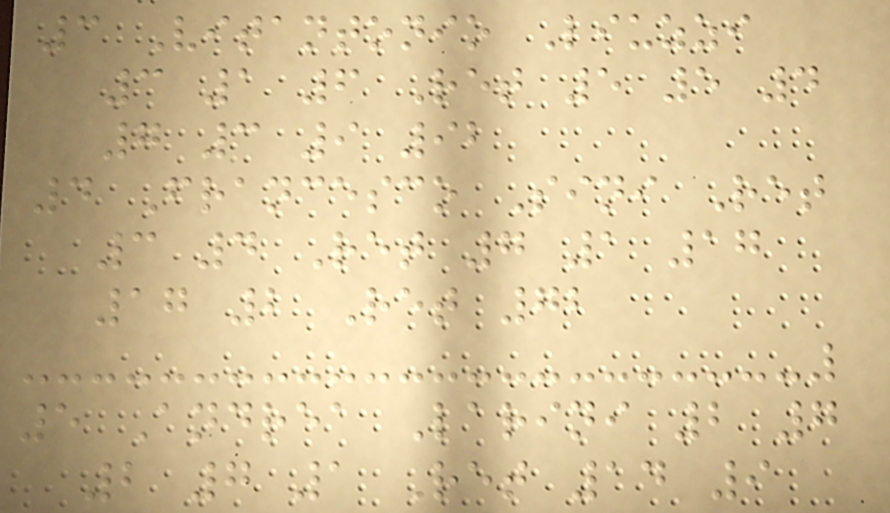3 Vitantonio Liuzzi
3 1 6 Ret 5 5 4
7 3 9 92
4 Francesco Sini Ret
3 4 Ret 7 1 17
17 2 Ret 72
5 Andrea Larini 2 7
2 7 1 Ret 14 9
